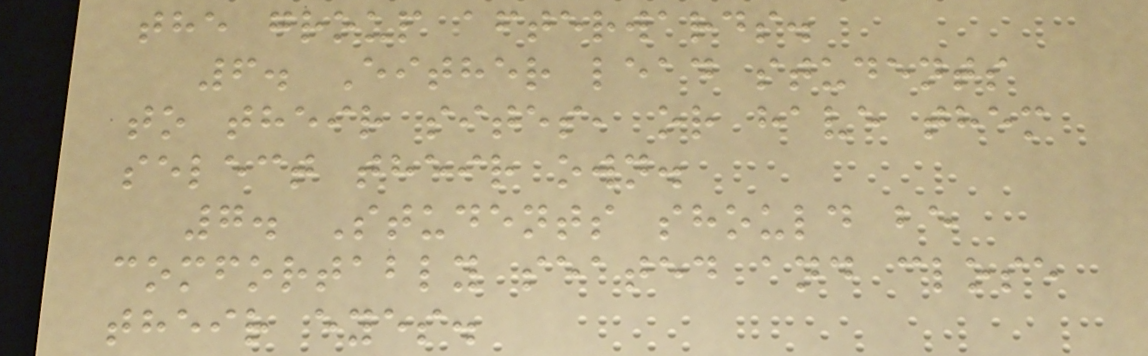the group afterwards.
6. Either lead students
to their sites, or have them
select their own.
7. Students should be
comfortably seated and close
their eyes.
